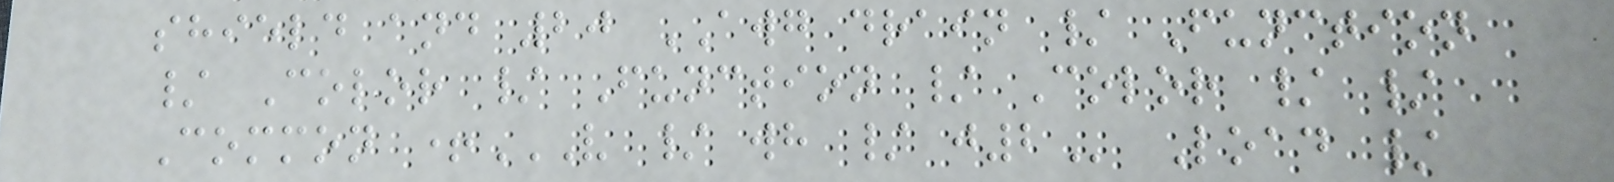shield and 20 AWG drain / Function
/ Color / Function / Color / /
Common +V / WH / J2 Load /
